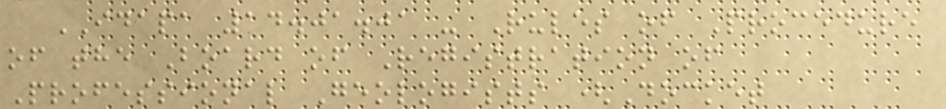IDAPA 14.01.01 - Rules of Procedure
of the Board of Registration of
Professional Geologists (Docket
